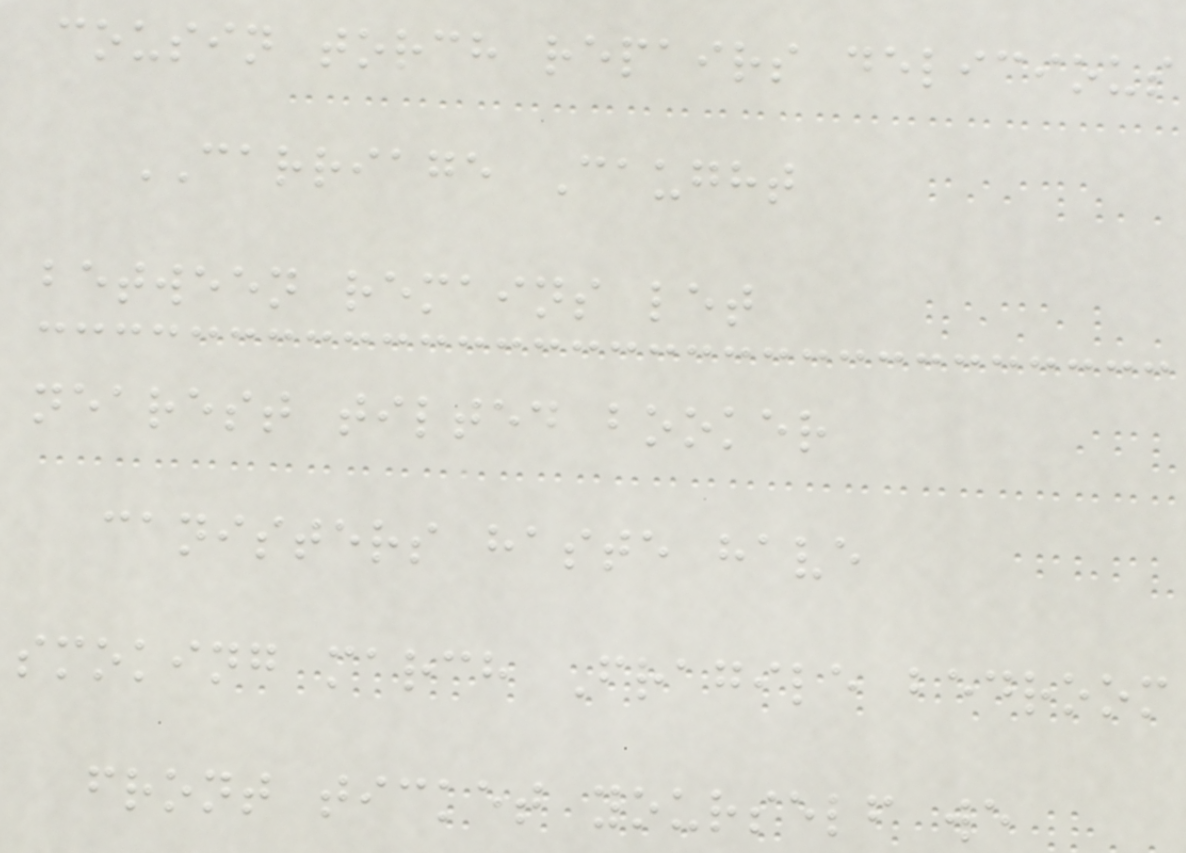cousin torch repairs delicious
CARRIAGE Caught
between remains let
nearest tilted booker
canisters haste have
smoking march Fragile bedroom
front ticket yourself we
